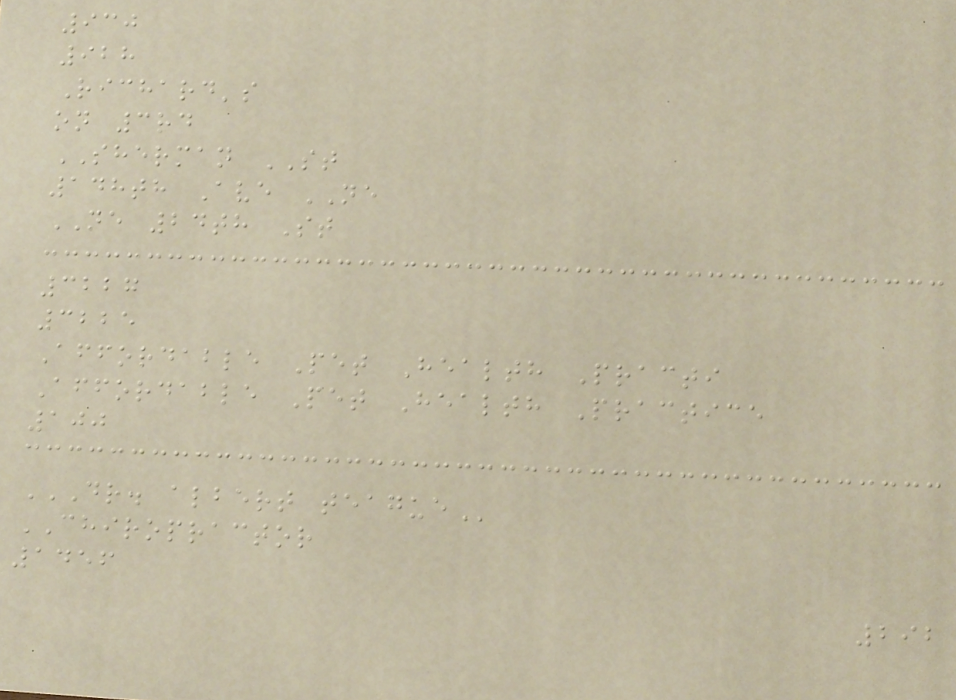930
928
Richard's
on 3rd
SHERMAN ST
148th Ave NE
NE 24th St
3227
3225
Affordable Pet Health Practi
Affordable Pet Health Practice
100
DR. ALBERT TEAGUE
CHIROPRACTOR
1456
292
